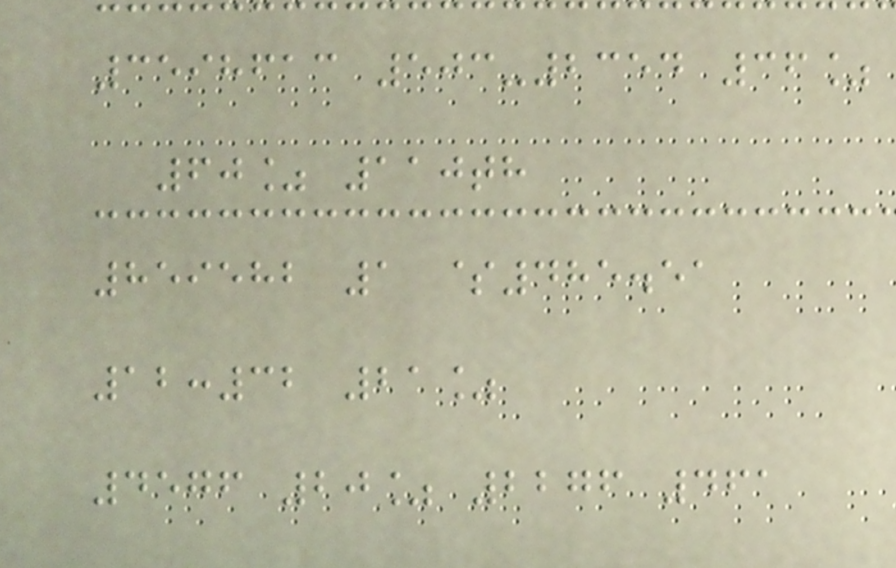3598613 503-2354 36%
60% 110th
859582 1 $485.51
12:32 21%
4576 20% 2276 461
